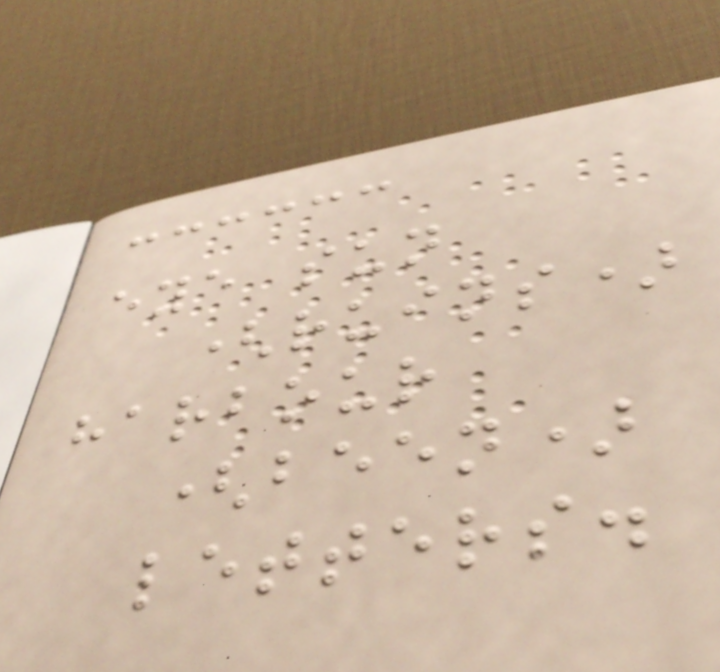eye sun
(ruins)
harbour
(been)
letters.
